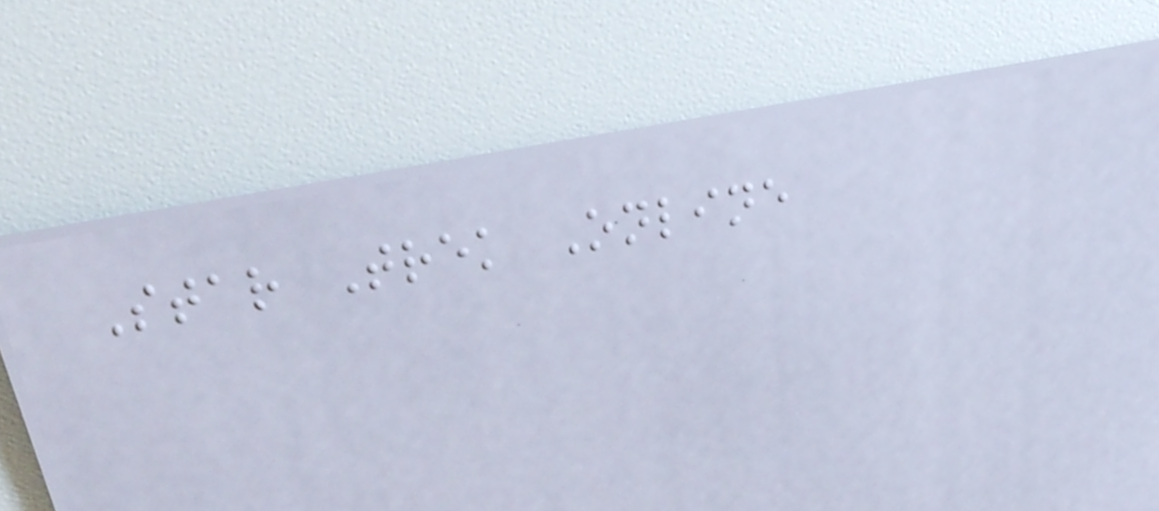Star Trek Online
